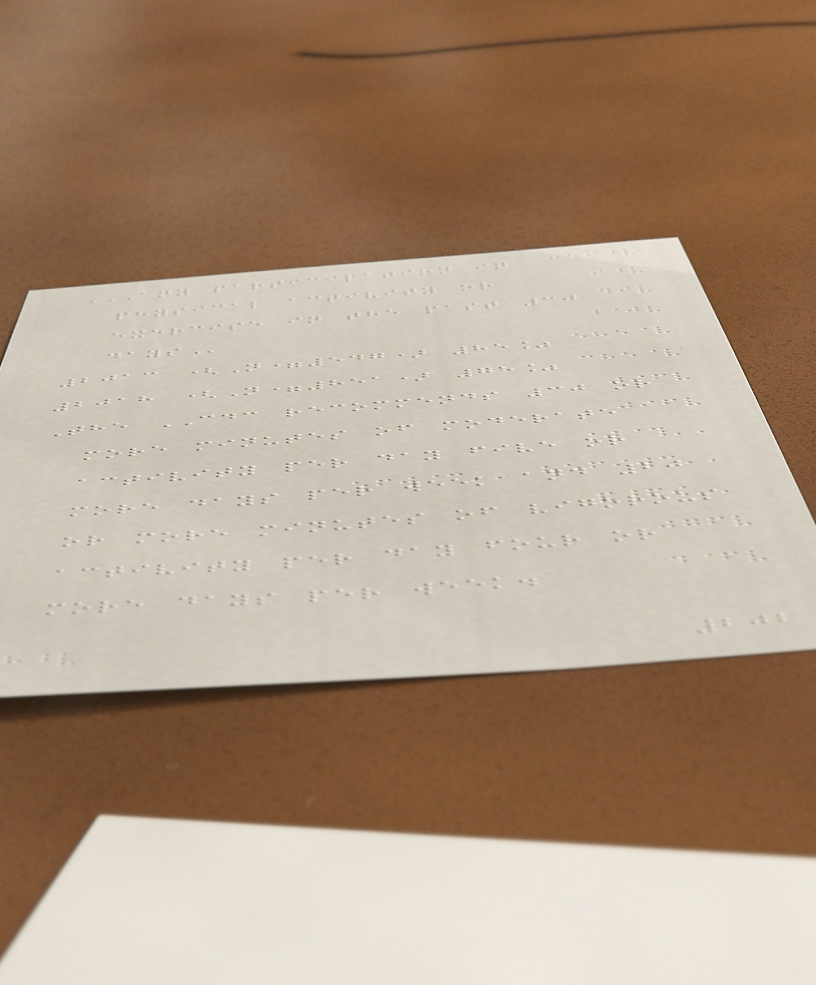ANY PARTICIPATION IN
PHYSICAL ACTIVITY OR
EXERCISE IN THE PAST 30
DAYS
2013 (N=547) 85%
2018 (N=851) 78%
The CDC recommends 30 or
more minutes of moderate
activity per day five or
more days per week and 20
or more minutes of vigorous
activity per day four or
more days per week.
202
